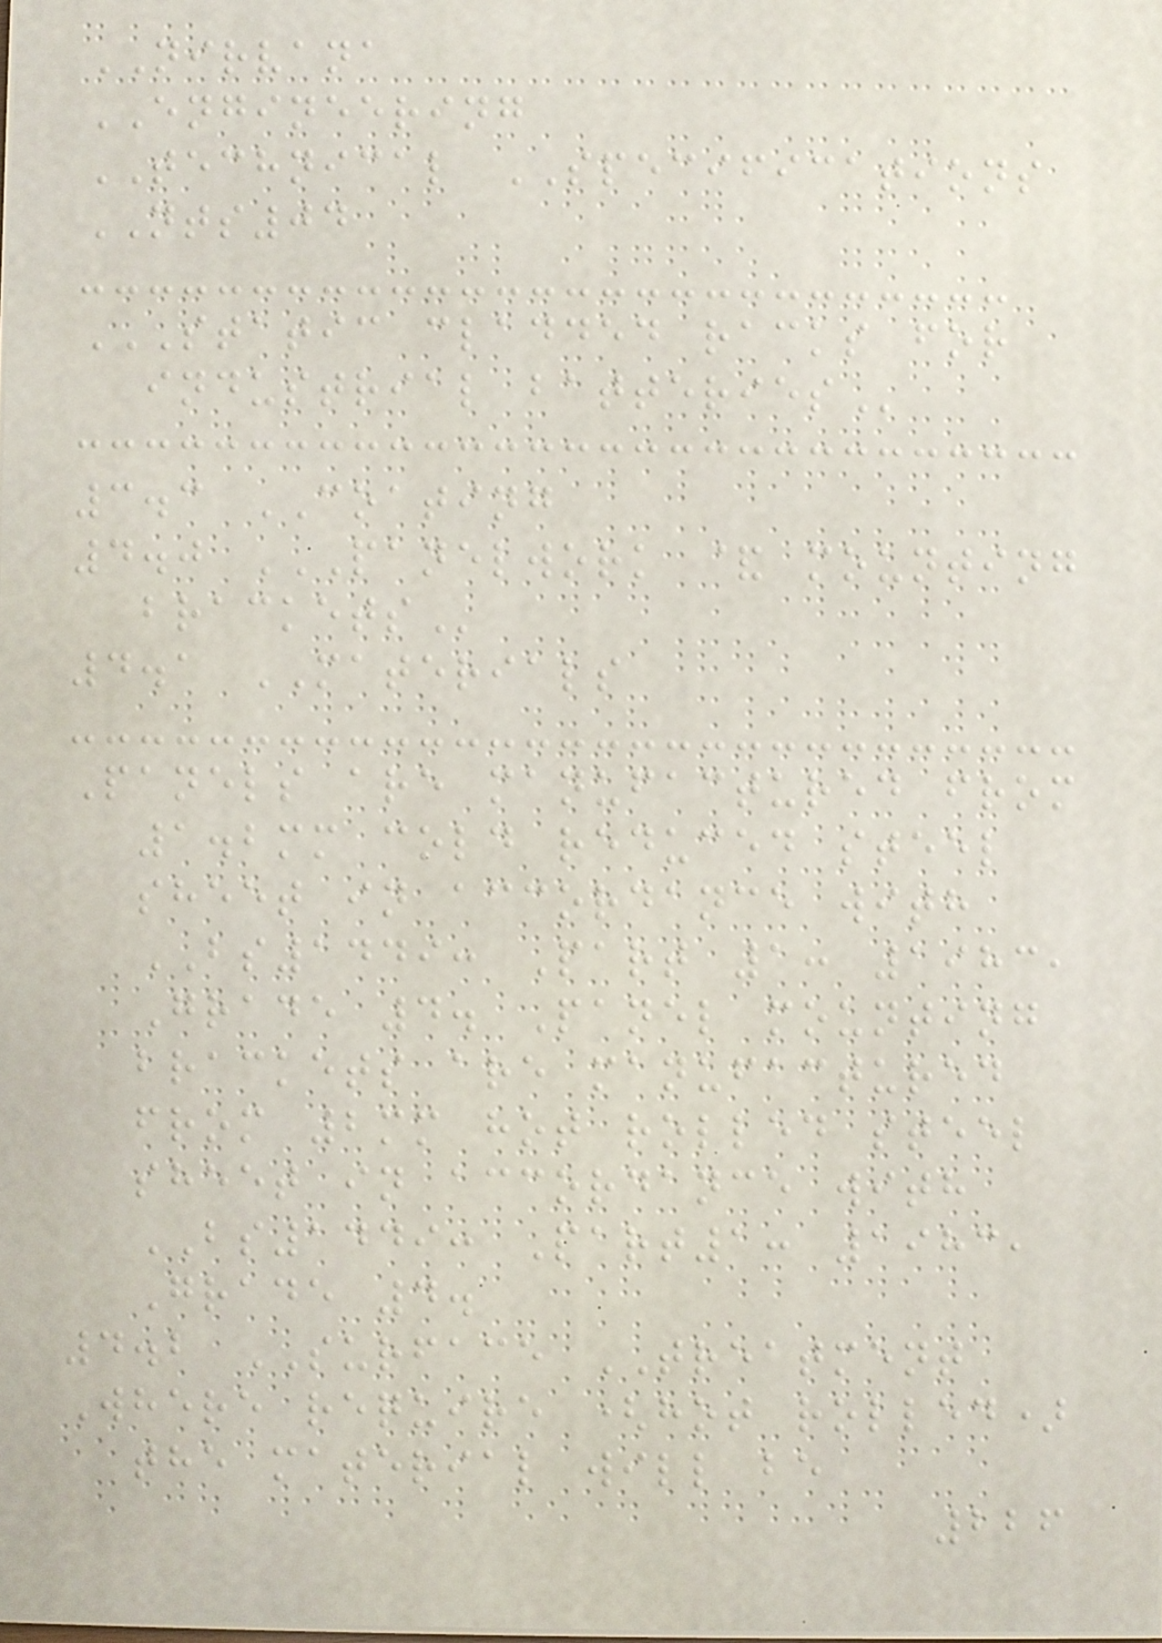NIRVANA
ENGINEERING
TECHNICAL SPECIFICATIONS
NTS04
STATIC CLADDED RACKS FOR
INDUSTRIAL BATTERIES
3.3 COATING
4.0 PANELWORK & MOUNTING
BRACKETS
4.1 MATERIALS
Panels are manufactured from
1.2mm cold reduced steel
sheet in accordance with
BS1449: Part 1: 1983,
Grade 4. Panel mounting
brackets are manufactured
from 2mm hot rolled steel
sheet in accordance with
BS1449: Part1: 1983,
Grade 4.
4.2 SURFACE TREATMENT
Where require (hot rolled)
the material will be
226
